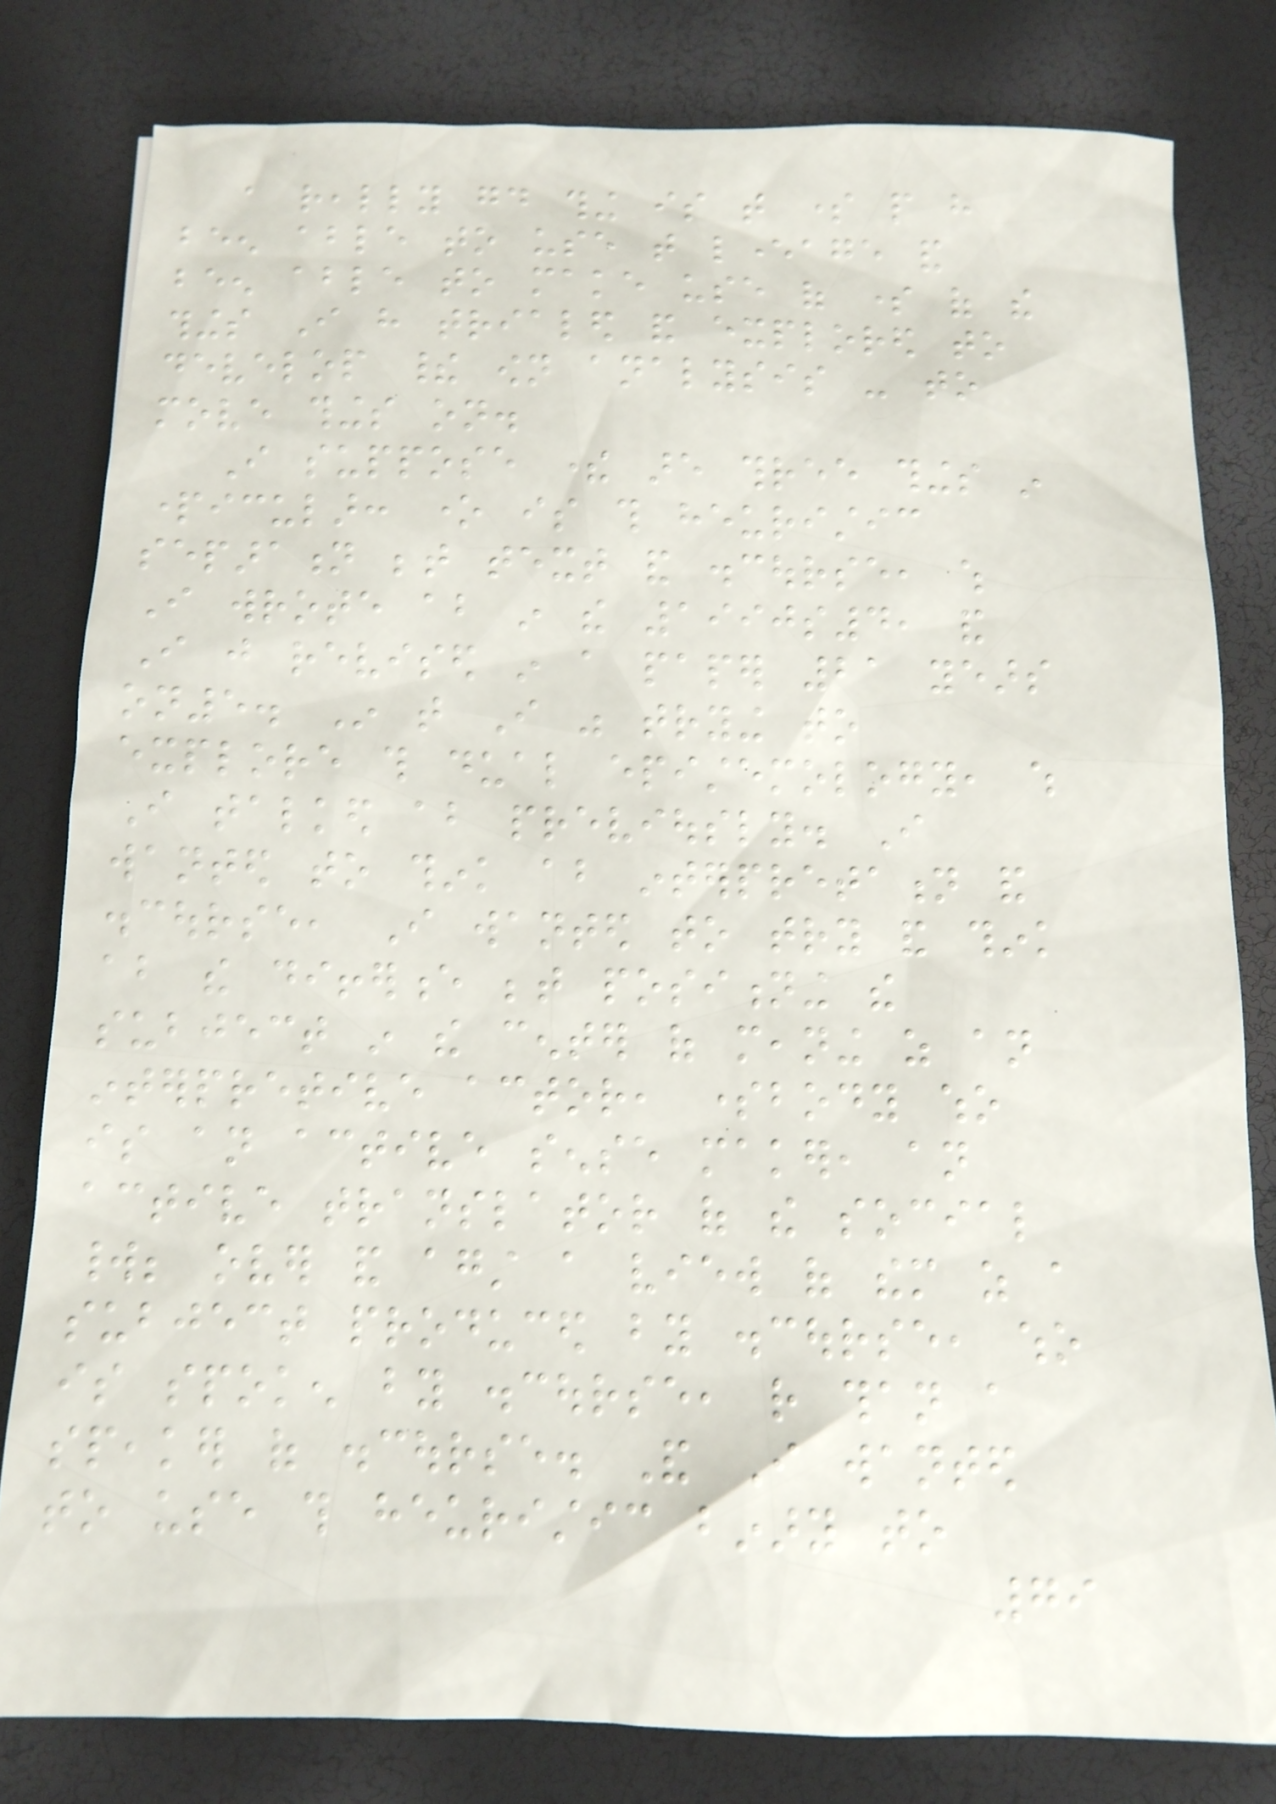a really good thing is that some people have
been able to use that leverage and
been able to make use of some of the
things I have trialed and explored to
develop their own analysis - to
move things on.
I suppose there are three things in
particular: one is this heuristic
separation between text and discourse, which
I wrote about in the 1990s4, and
I just revised in a paper 21 years
on5. In that I was trying to
explore this dual epistemology, which
I talked about previously. I
wanted to think about interpretation and
discourse, I wanted to try and think
about the difference between positioning the
subject in the center of meaning as an
interpretive actor, somebody who
is an active sense maker, an
active translator of the social
world; over and against a view of them as a
subject produced by discourse, who
is spoken by discourse, rather than a
speaker of discourse. And I wanted
to use this heuristic binary to
79
